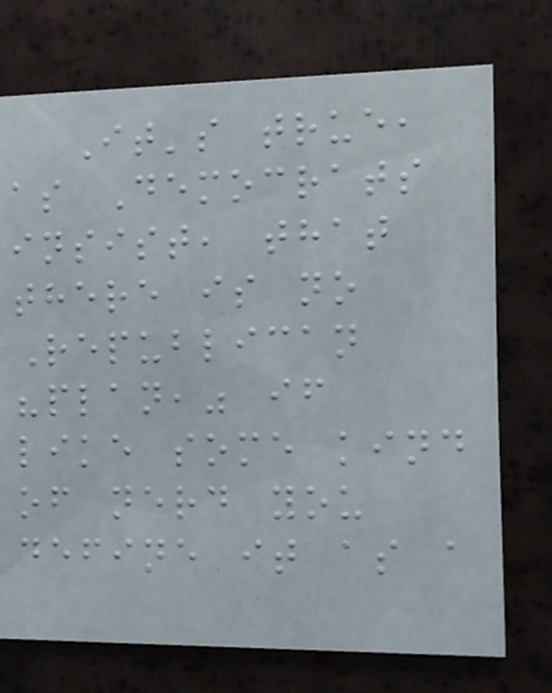It's true,
as Democrats
insist, that
there is no
Republican
"plan," if
like some kind
of nerd you
define it as a
